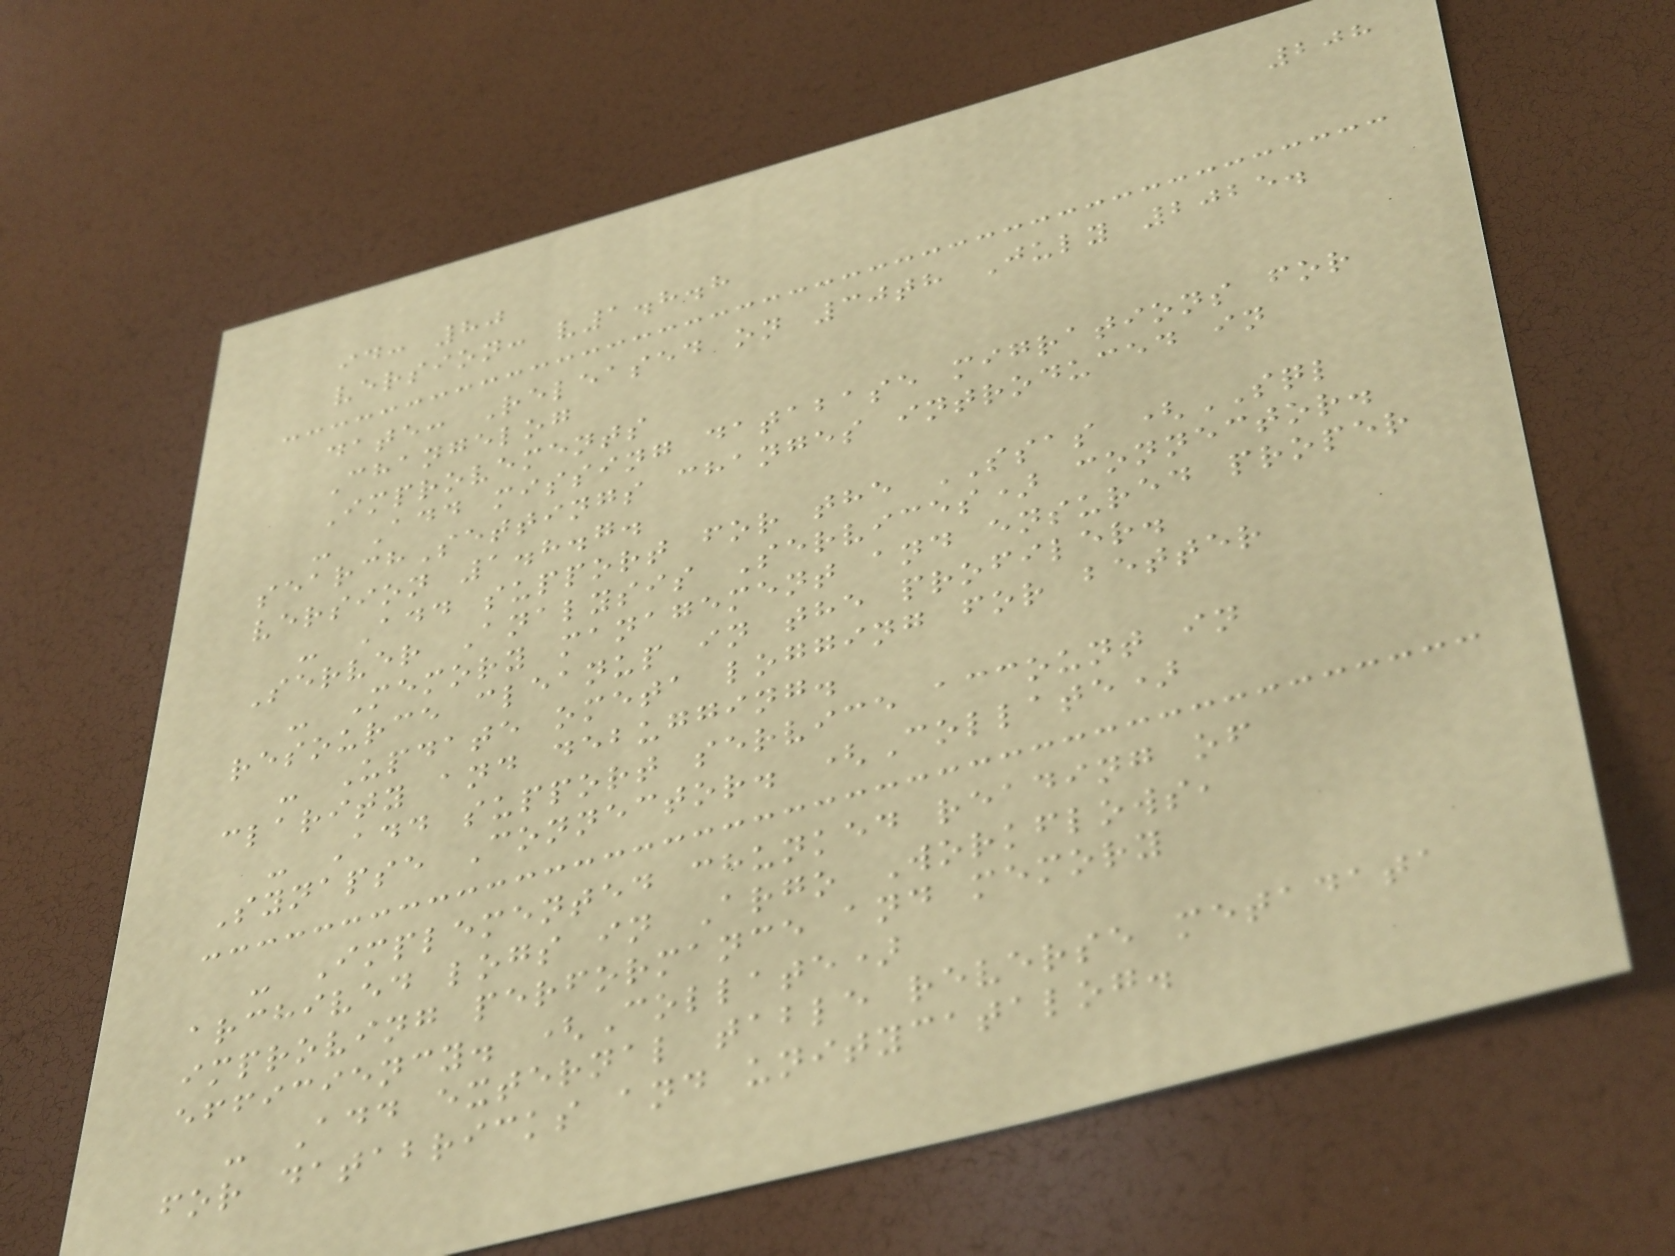208
id: 80
version: v1.8.8
date: Released on 30th July 2025.
Changelog
Improvements
- Add missing database migrations for
searchSettings changes introduced in
version 1.8.7.
- Add support for the SSAS (SQL
Server Analysis Services) connector.
- Memory management and ensured proper
resource cleanup in the profiler.
- Update ometa logging for better
clarity and debugging.
- Add support service account in
Synapse Connector. (Collate)
- Implemented chunked reading of
archived logs in Argo Workflows,
improving performance and memory
efficiency. (Collate)
- Add external table reverse metadata
for databricks and unitycatalog.
